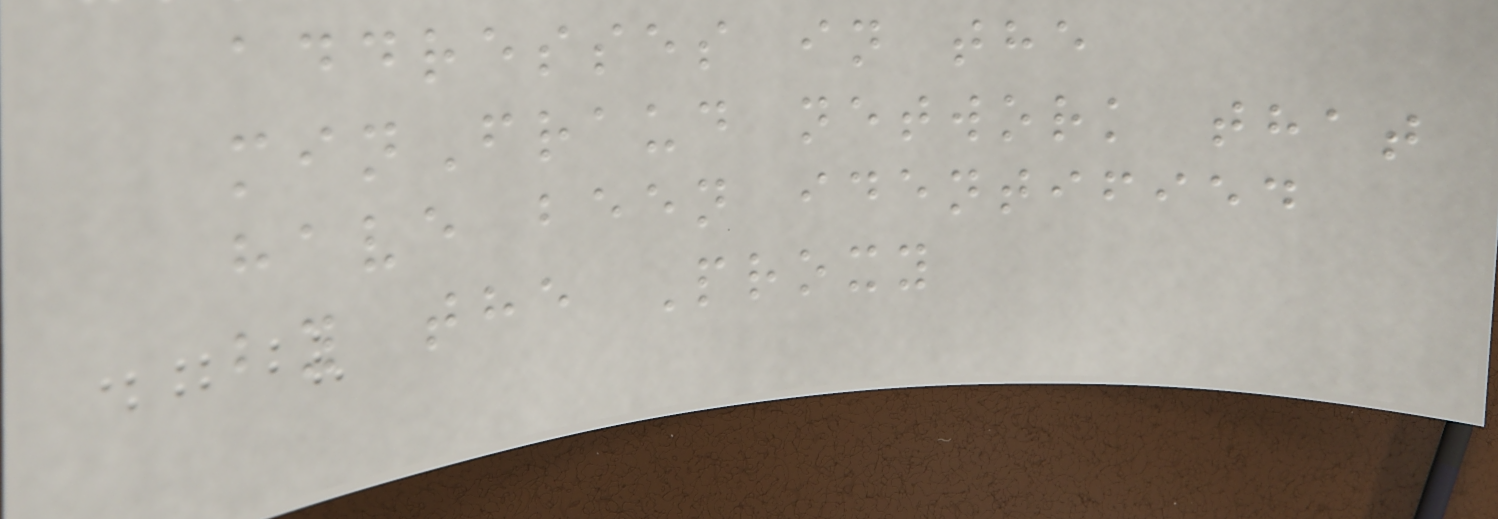addresses in the
minFraud network that
have been identified
by the Proxy
